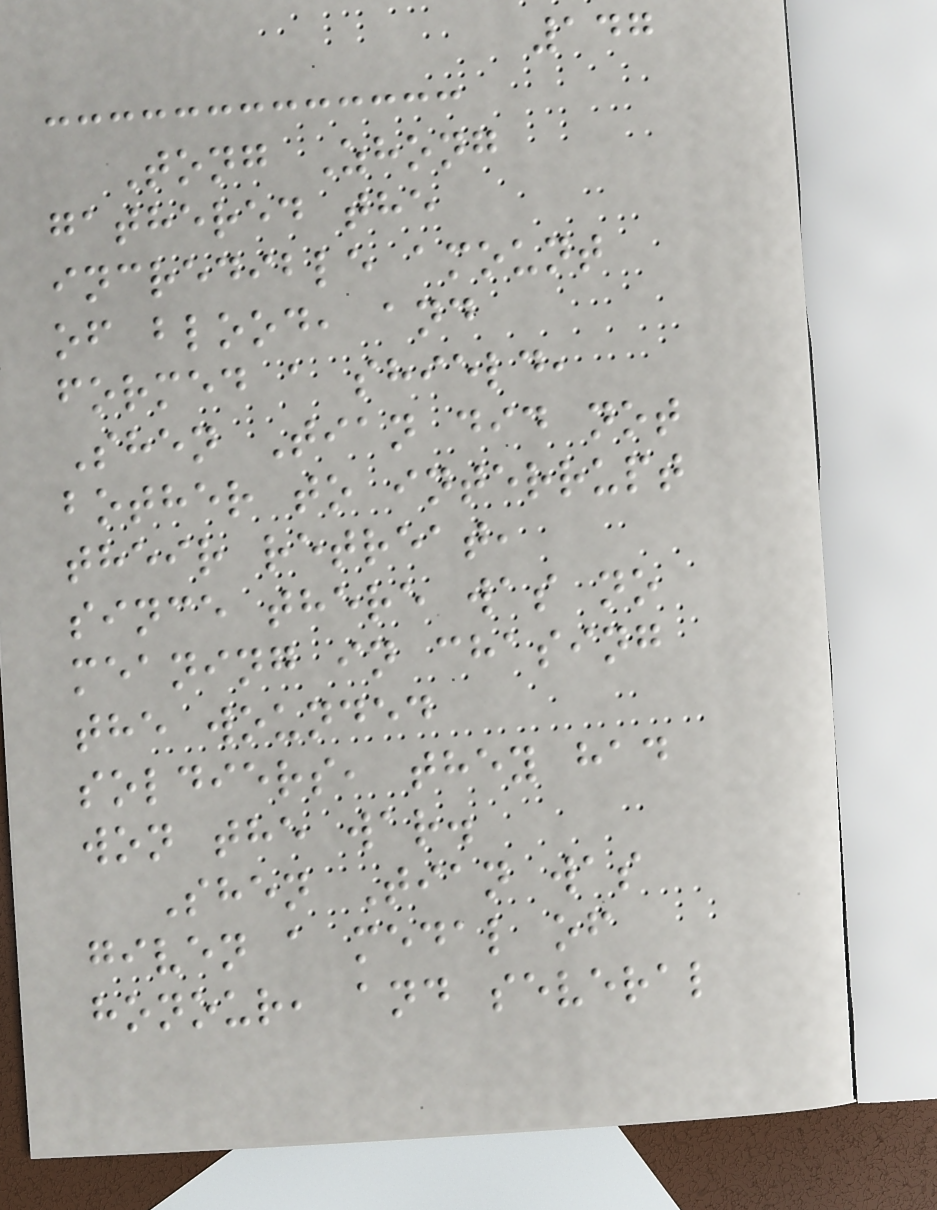147
Tong Zhong
gathered the
incredible amount
of blood, and
formed a shield,
Shen Tian did not
bother to interrupt
their retreat,
since there was no
meaning in chasing
the wounded
soldiers, they had
won the war.
Shen Tian was
given a medal of
honour, and several
